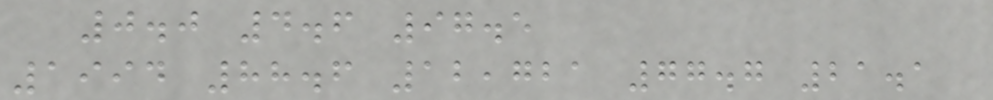0.0 4.6 97.5
1994 88.6 12,721 77.7 21.1
